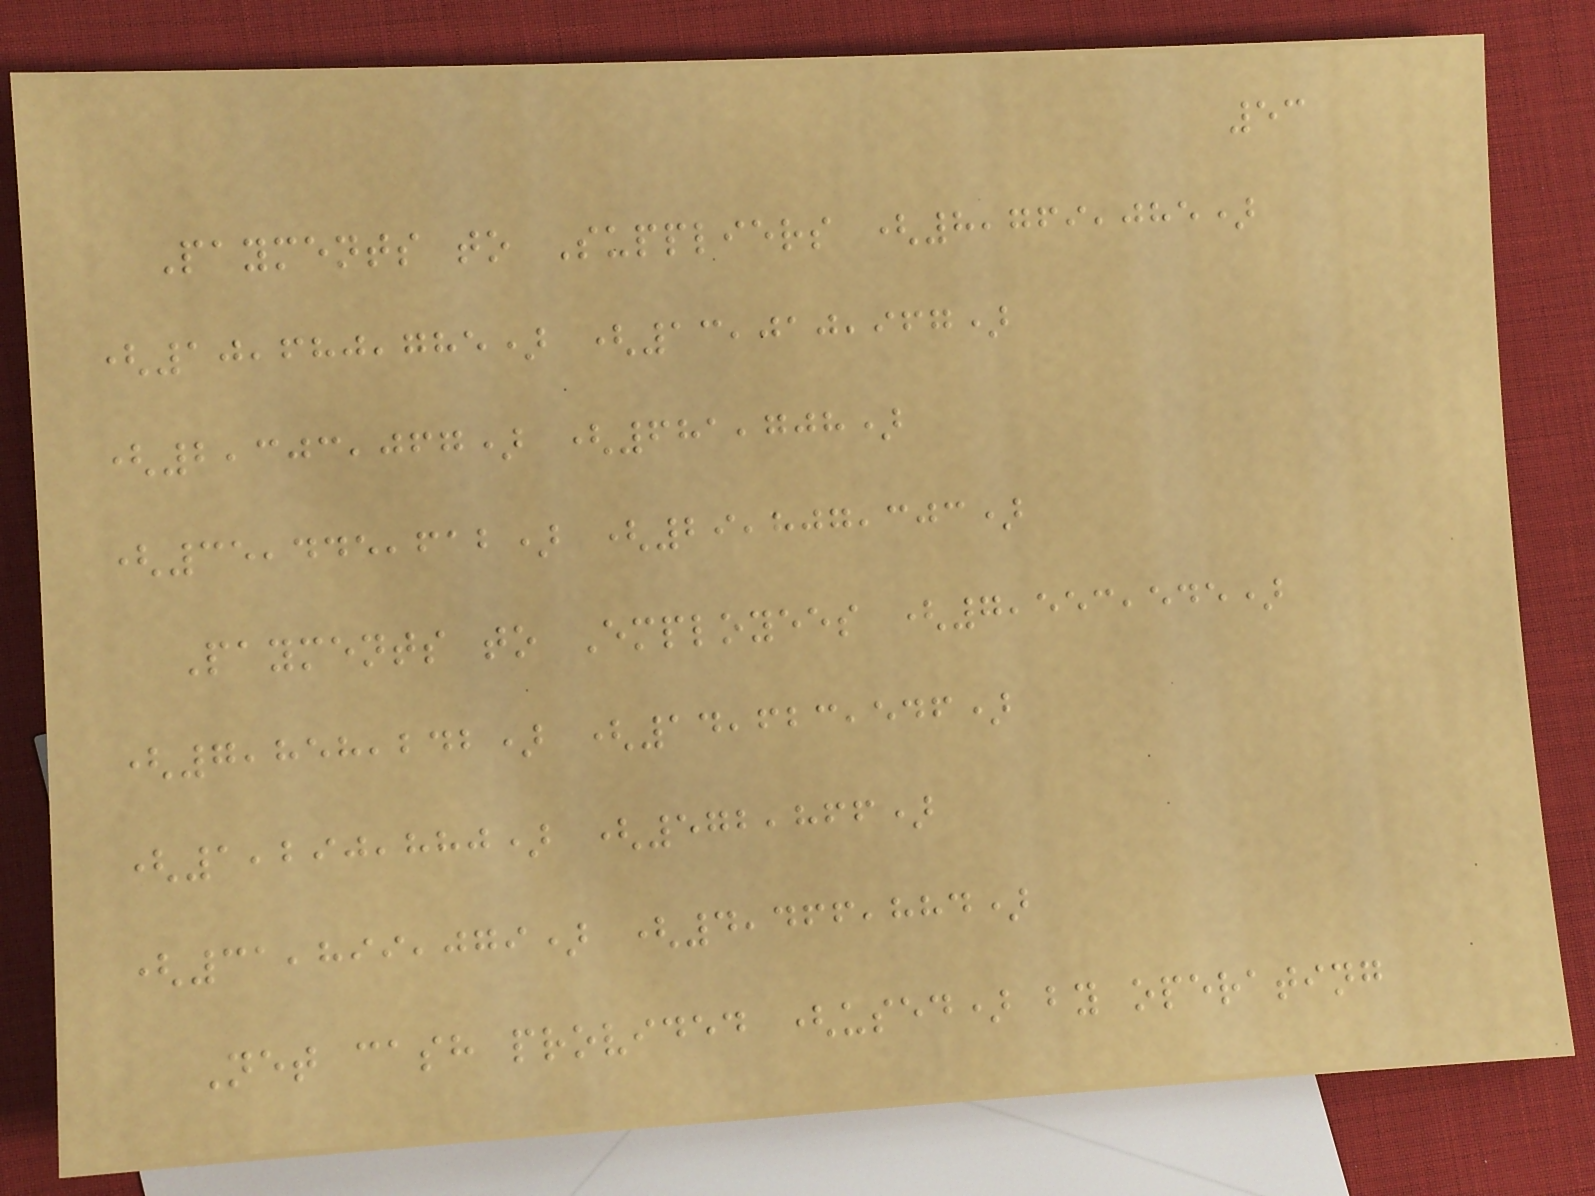53
Payments to Suppliers (8,769,085)
(10,680,785) (13,010,967)
(2,303,067) (681,708)
(35,445,612) (29,807,303)
Payments to Employees (7,553,545)
(7,858,242) (14,623,546)
(1,290,880) (572,866)
(31,899,079) (4,466,884)
Net cash provided (used) by operating
